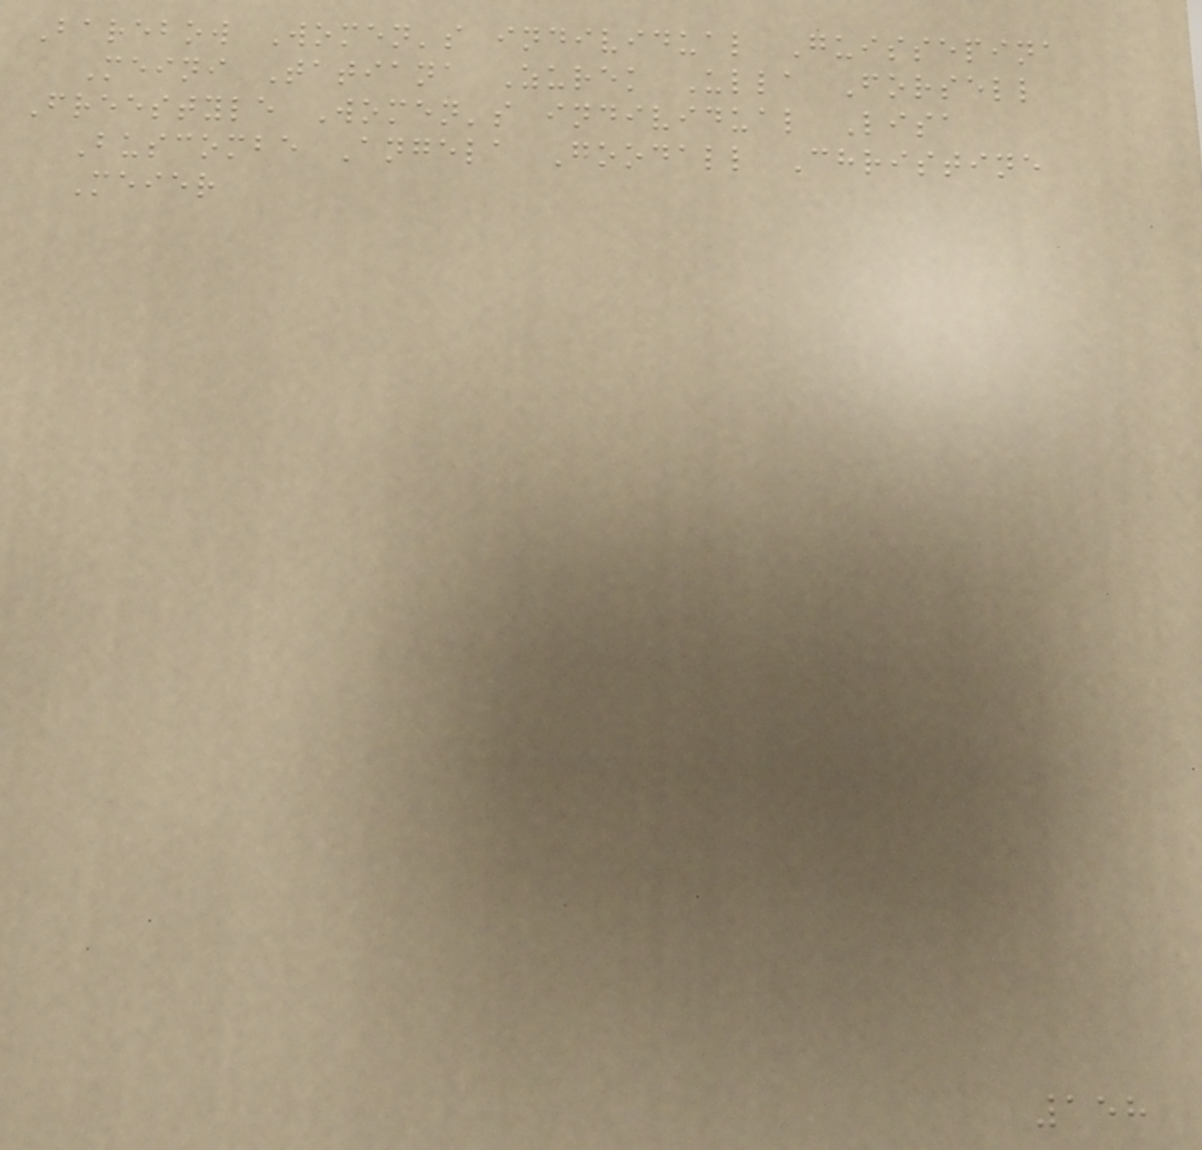Barebow Women's individual Guissepina
Meini Tatiana Zurek Ulla Forsell
Freestyle Women's individual Lisa
Buscombe Angela Goodall Christine
Meier
158
